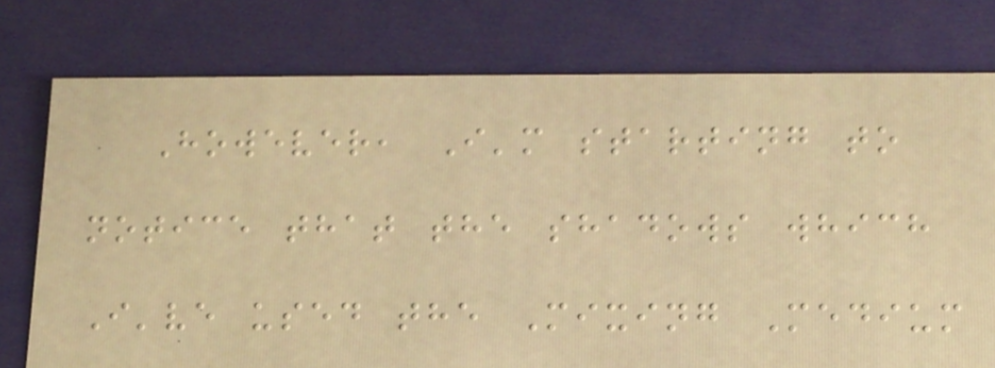However, I'm starting to
notice that the shadows which
I've used the Mixing Medium
